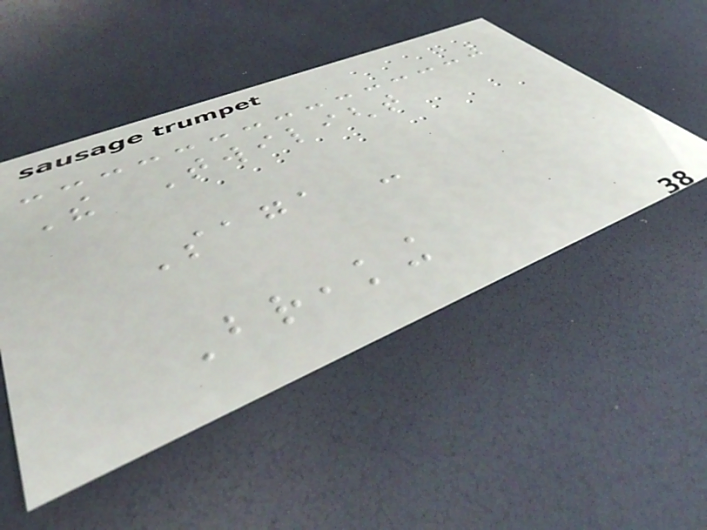The Twilight
Saga -
Breaking
